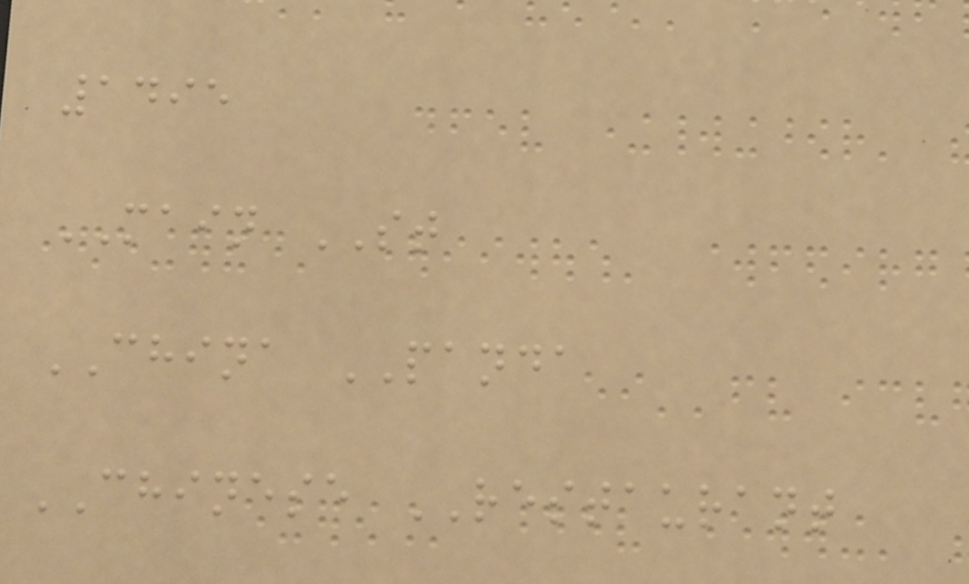1495
MAIN ST
CHINA PANDA
CHINESE RESTAURANT
